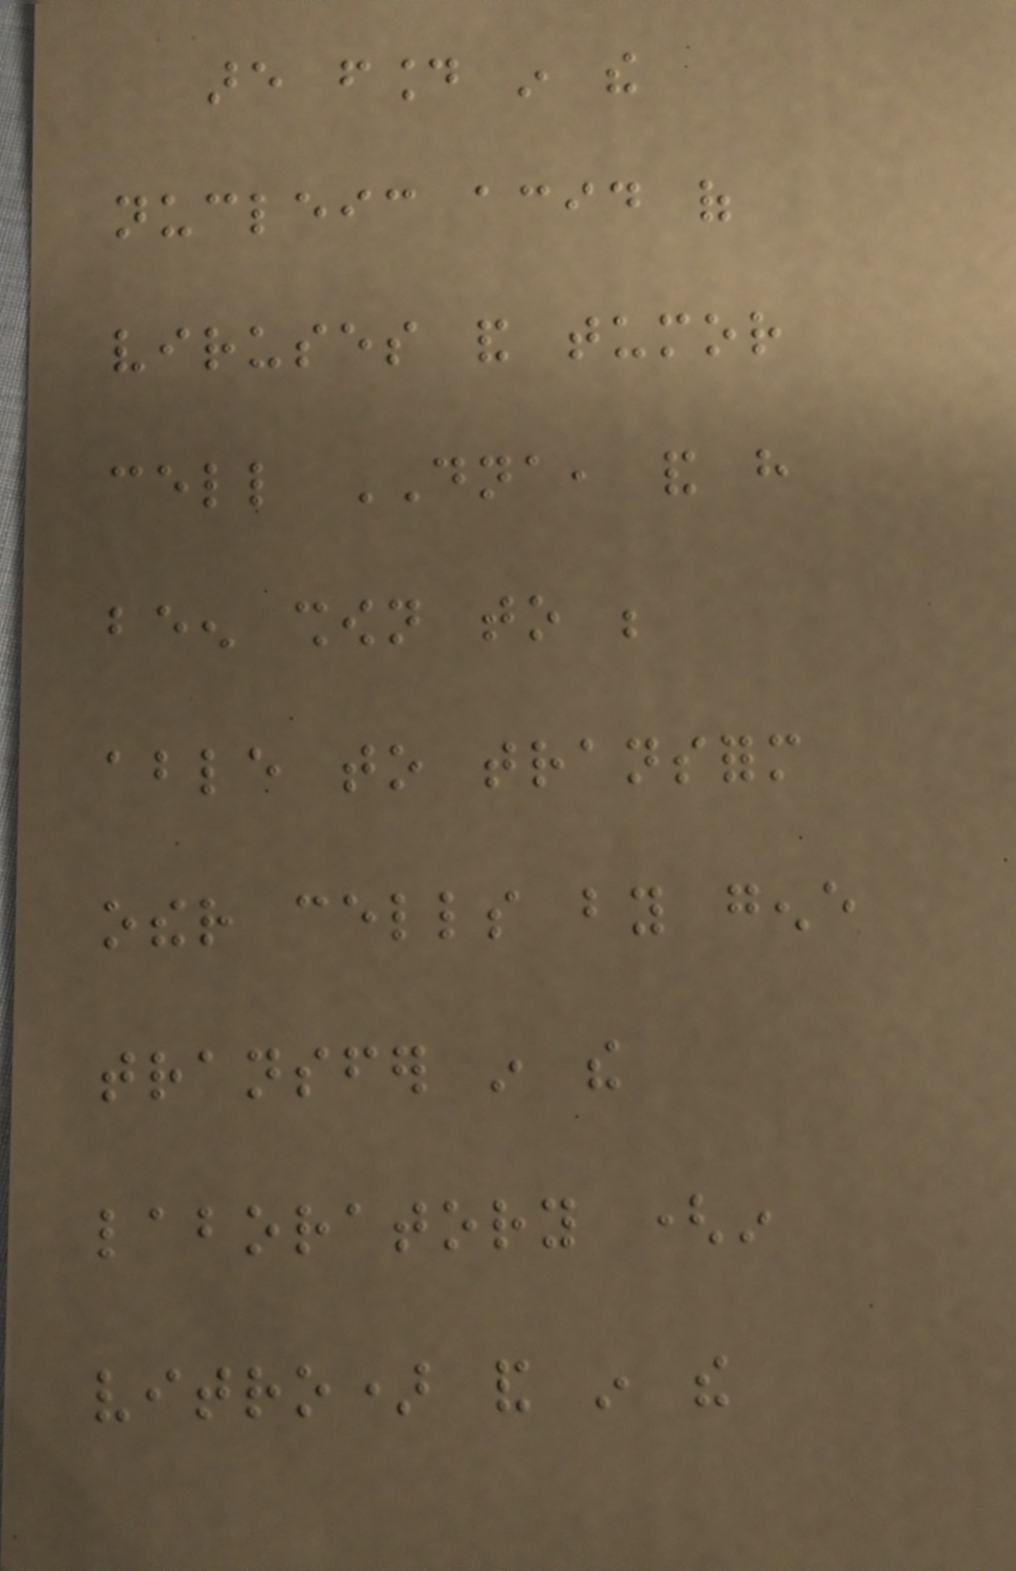are found in the
nucleic acid of
viruses and tumor
cell DNA, and have
been shown to be
able to transform
other cells by gene
transfer in the
laboratory (in
vitro) and in the
